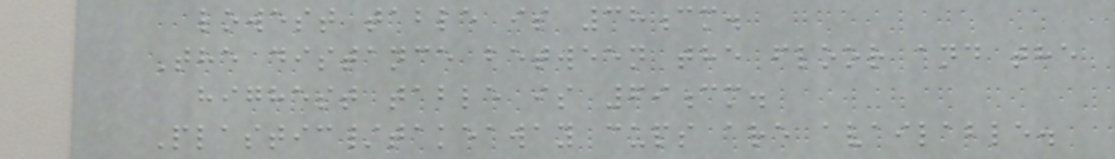lowest table is 38cm.
The distance between the floor and the
highest table is 69cm.
Plastic/takeaway cups are available.
